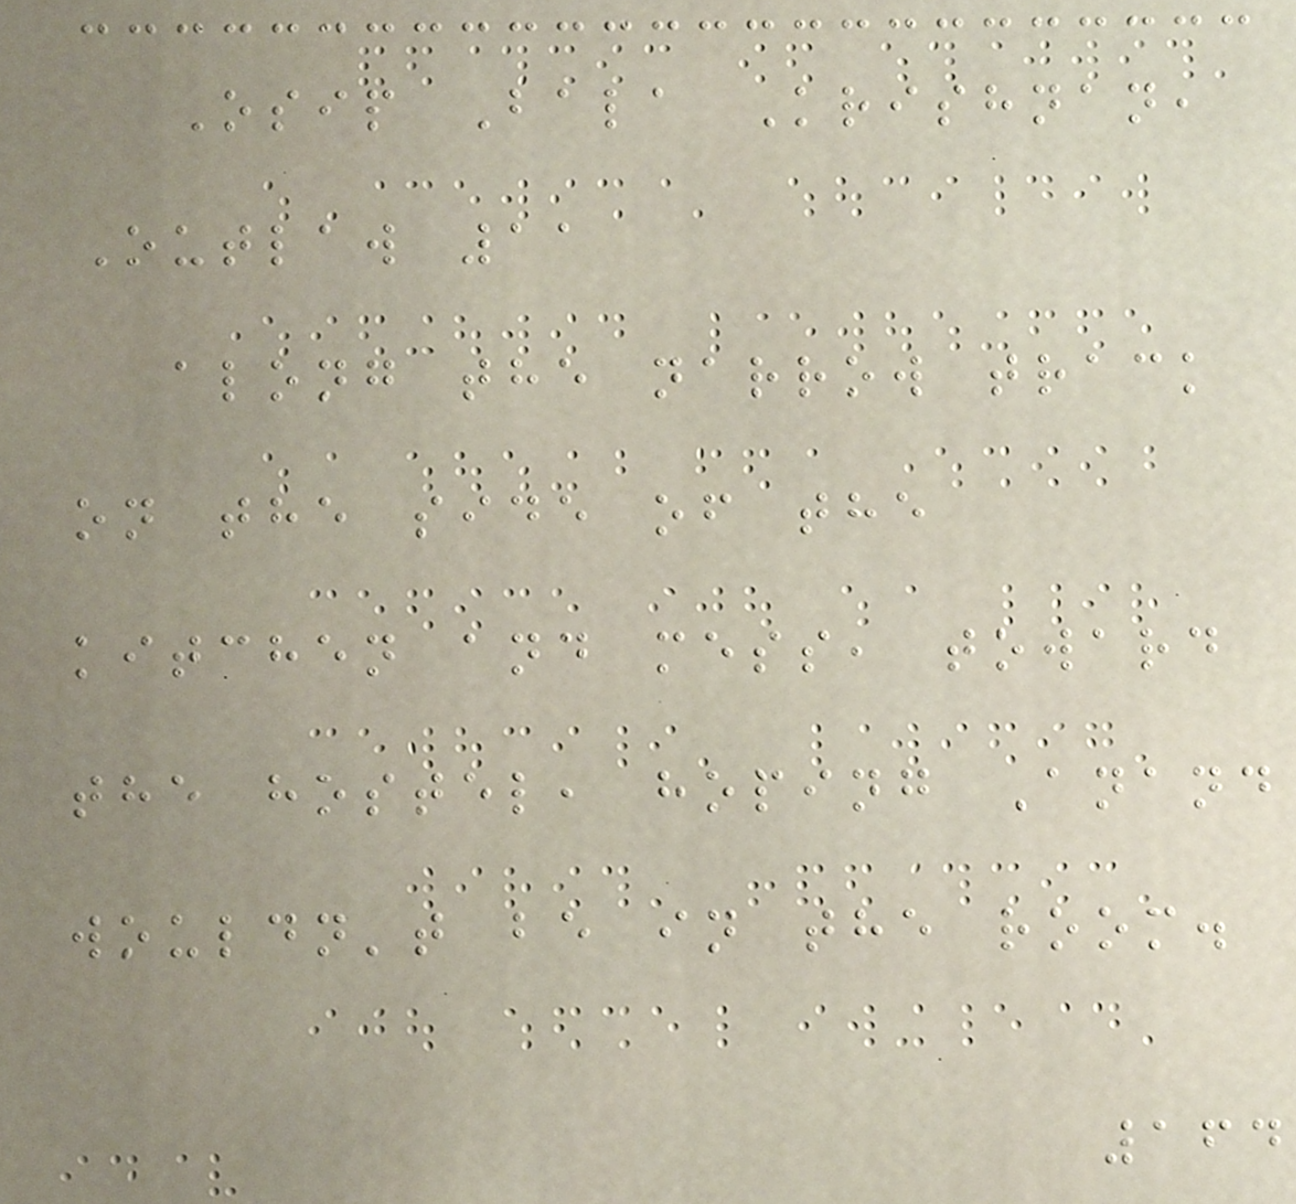Osip Bala Krishnan,
Outlaw 11
along the narrow track
on the side of the
kitchen and mess, toward
the hostel, hoping Anand
wouldn't be in the room.
164
